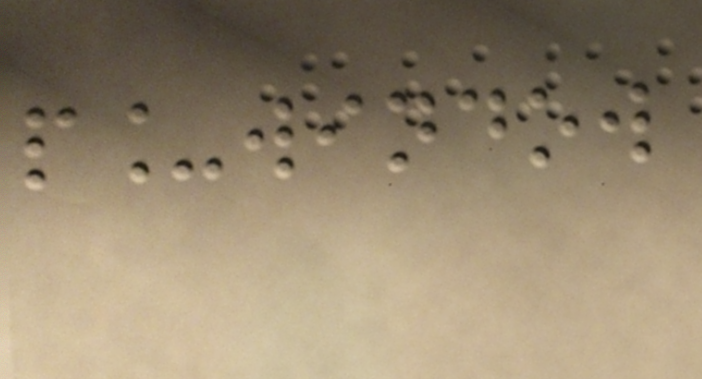p_window
